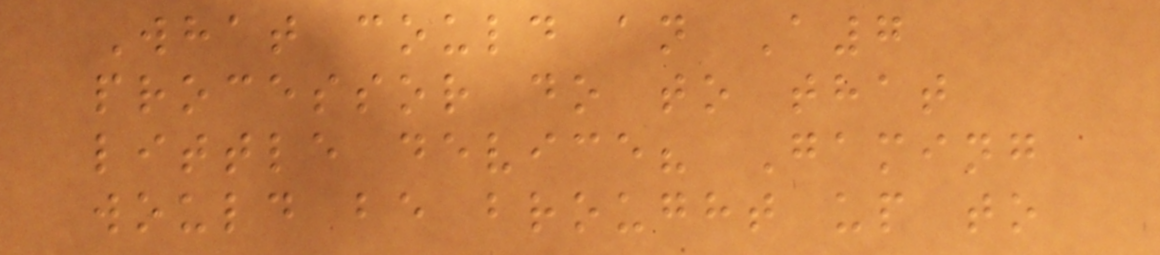What could an A7
processor do to that
little device? Gaming
would be brought up to
